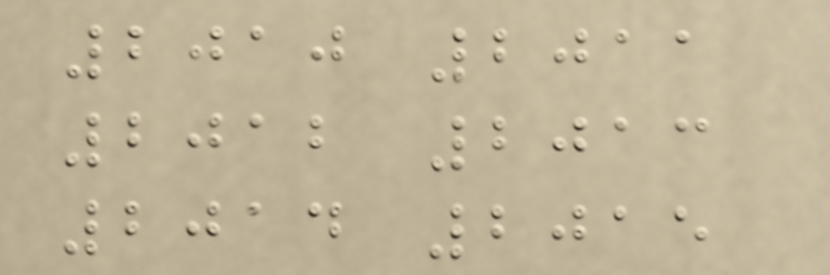2010 2011
2012 2013
2014 2015
